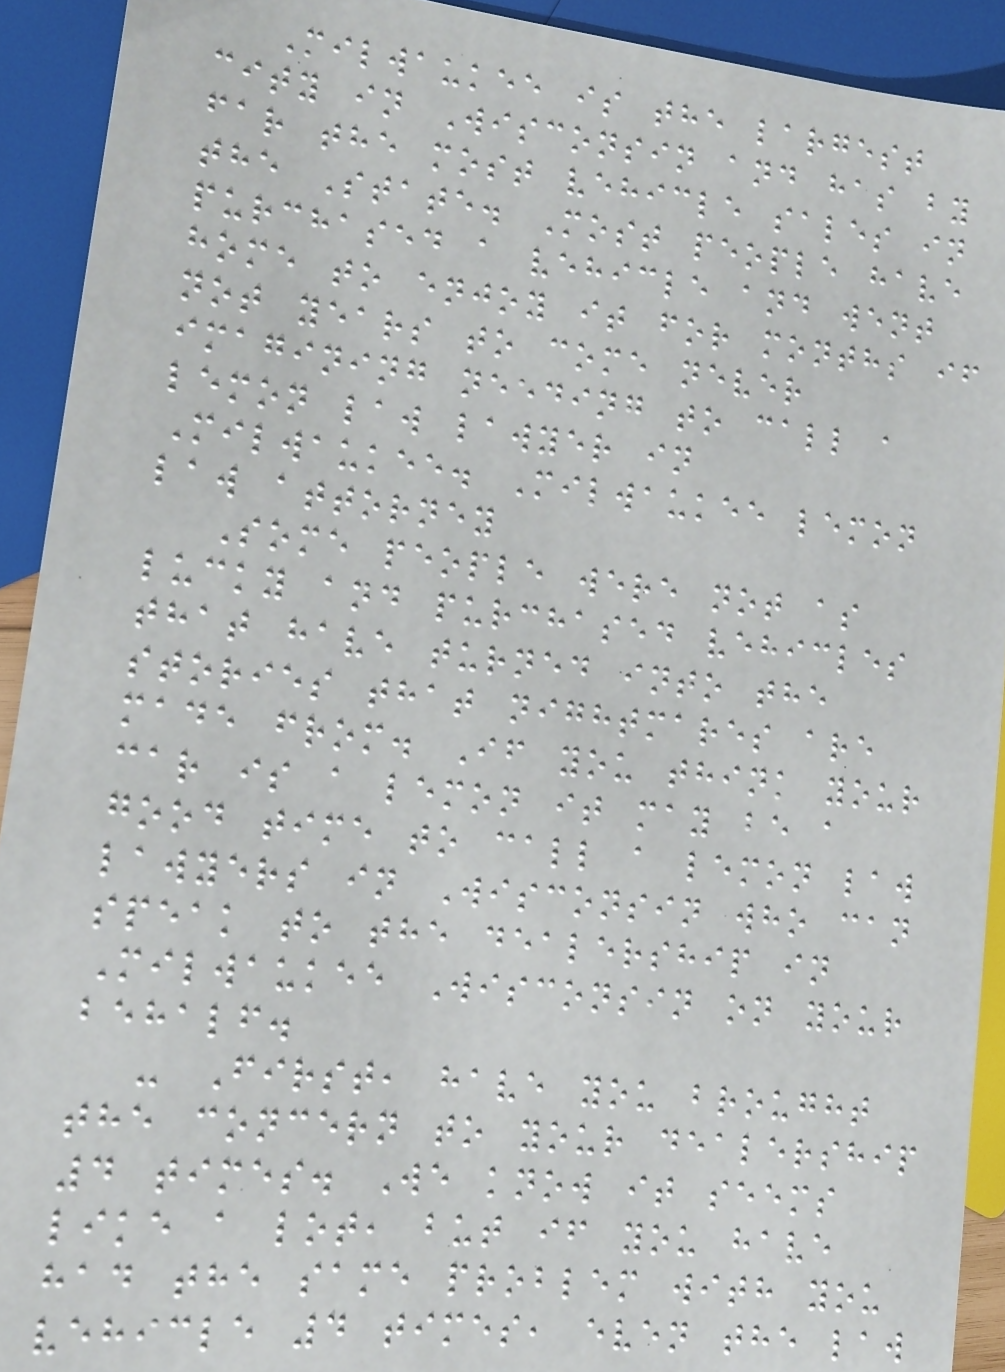Milwaukee is the largest
city in Wisconsin and has by
far the most vehicle sales in
the State. Most people have
purchased a vehicle and went
home to enjoy it for months if
not years to come never
imagining needing to call a
lemon law lawyer in
Milwaukee. Milwaukee lemon
law attorney
Some people were not as
lucky and purchased vehicles
that have turned into the
stories that nightmares are
made from. If you think your
car is a lemon it may be a
good time to call a lemon law
lawyers in Wisconsin who can
speak to the dealership in
Milwaukee Wisconsin on your
behalf.
- First, have you brought
the concern to your dealership
4 times. We know it seems
like a lot, but if you have
had the same problem with you
vehicle 4 times, even the law
